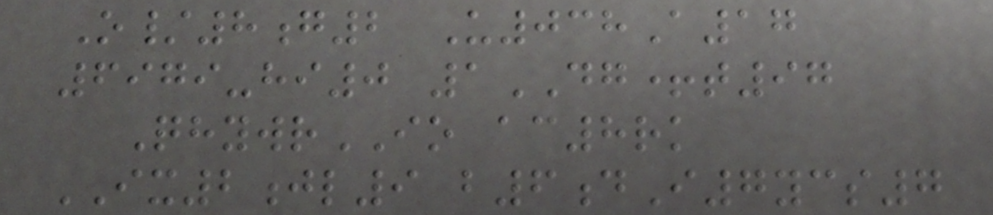O/8g2 U038A17
6979-hi0 1DG+t97
QhywrIO ac8rk
IX2jl9 b6dI7ycs7
